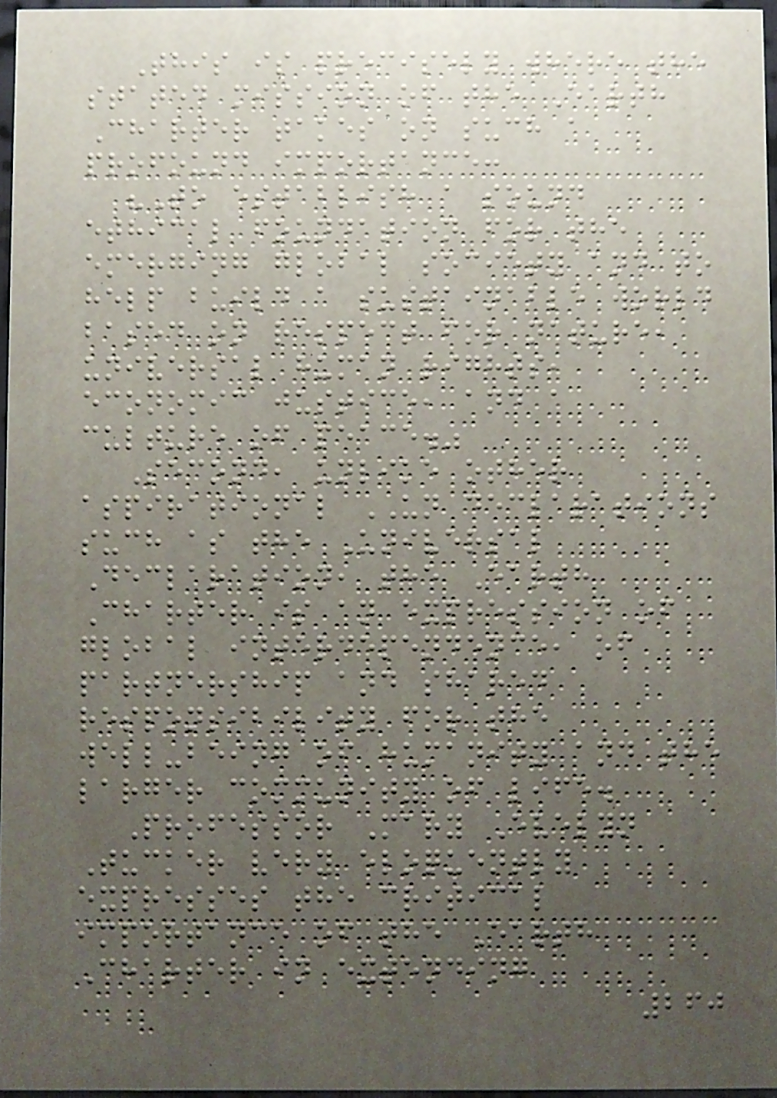This is precisely where the
stated mission of the Earth
Charter takes on such a
profound importance:
"To establish a sound
ethical foundation for the
emerging global society and to
help build a sustainable world
based on respect for nature,
universal human rights,
economic justice, and a
culture of peace."
Second, unlike other
aspirational UN declarations
such as the Universal
Declaration, the Earth
Charter is an expression of
global interdependence, of
partnership and shared
responsibility for the
well-being of humanity and the
larger community of life.
Professor Mary Evelyn
Tucker very eloquently
expresses the critical
importance of the Earth
Charter in extending
260
